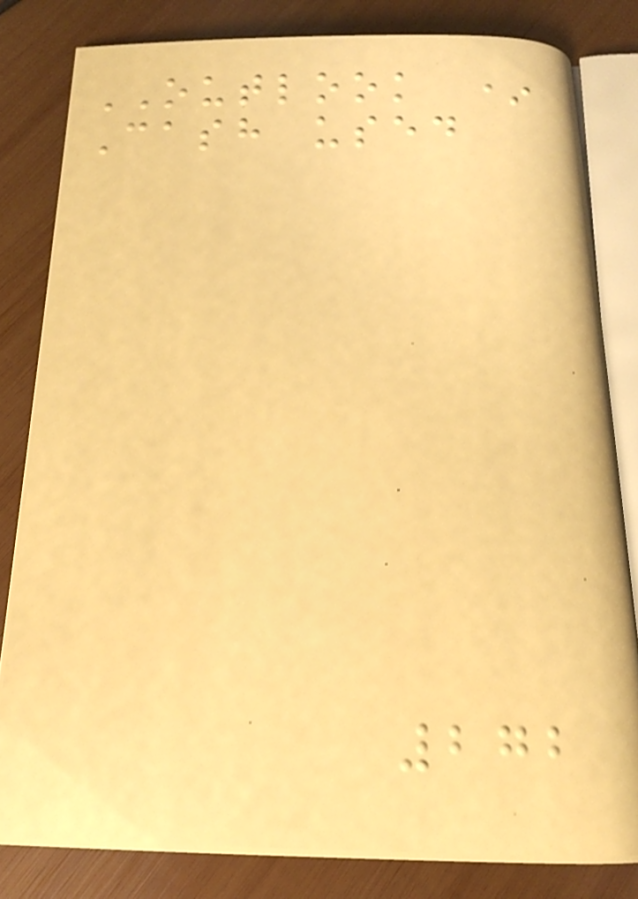OUTLOOK *
Cash used
272
